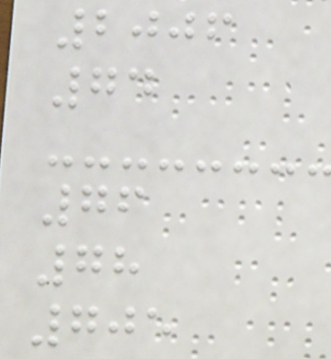2006
74
76
78
705
